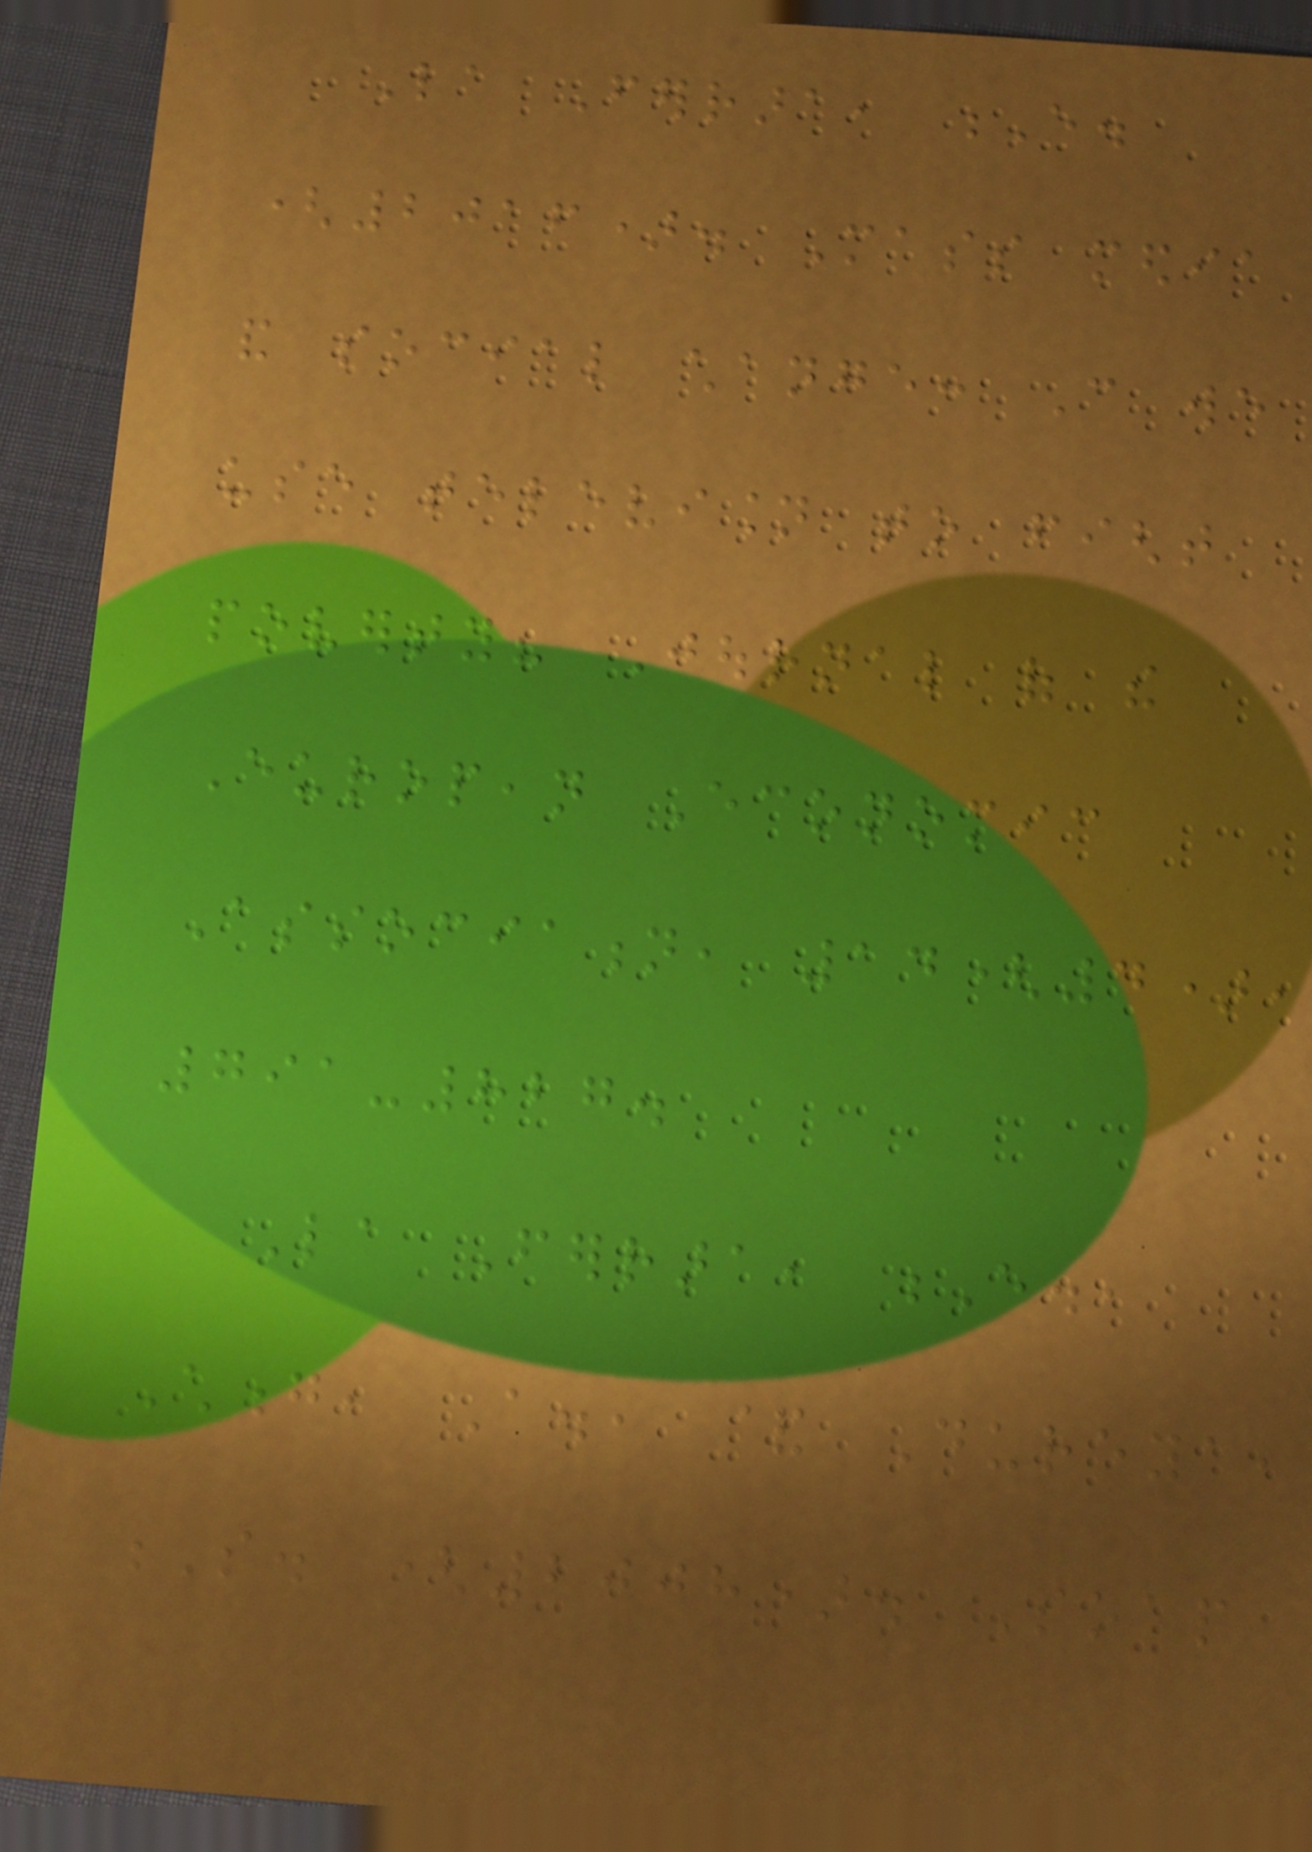La Ferrara, E.
(2016). Mass media
and social change: Can we
use television to fight
poverty? Journal of the
European Economic
Association, 14(4),
791-827.
La Ferrara, E.,
Chong, A., & Dureya,
S. (2008). Soap
